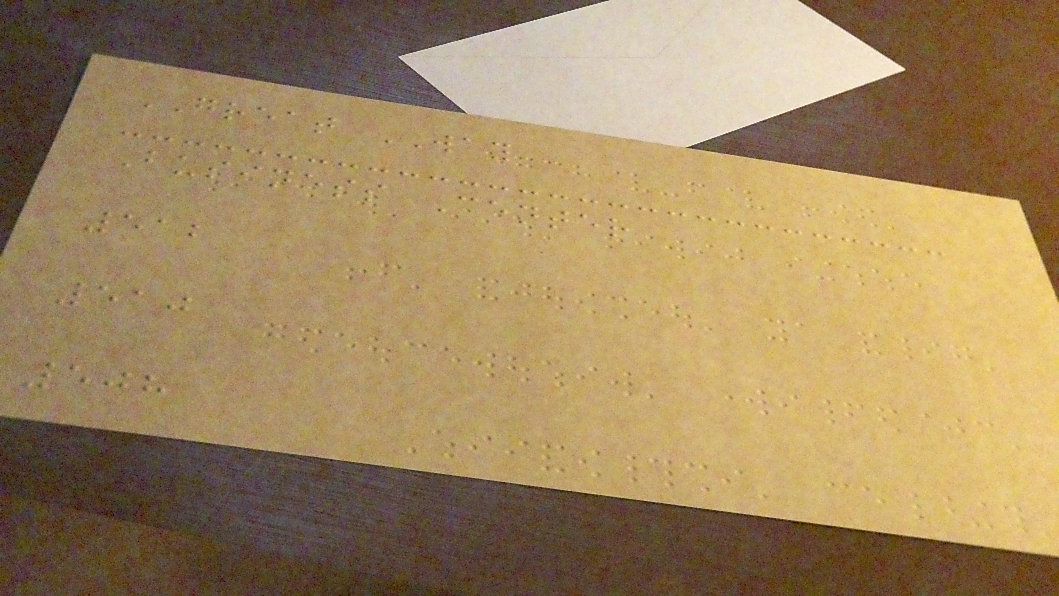GREAT WAY
Business Center
512
510
508
